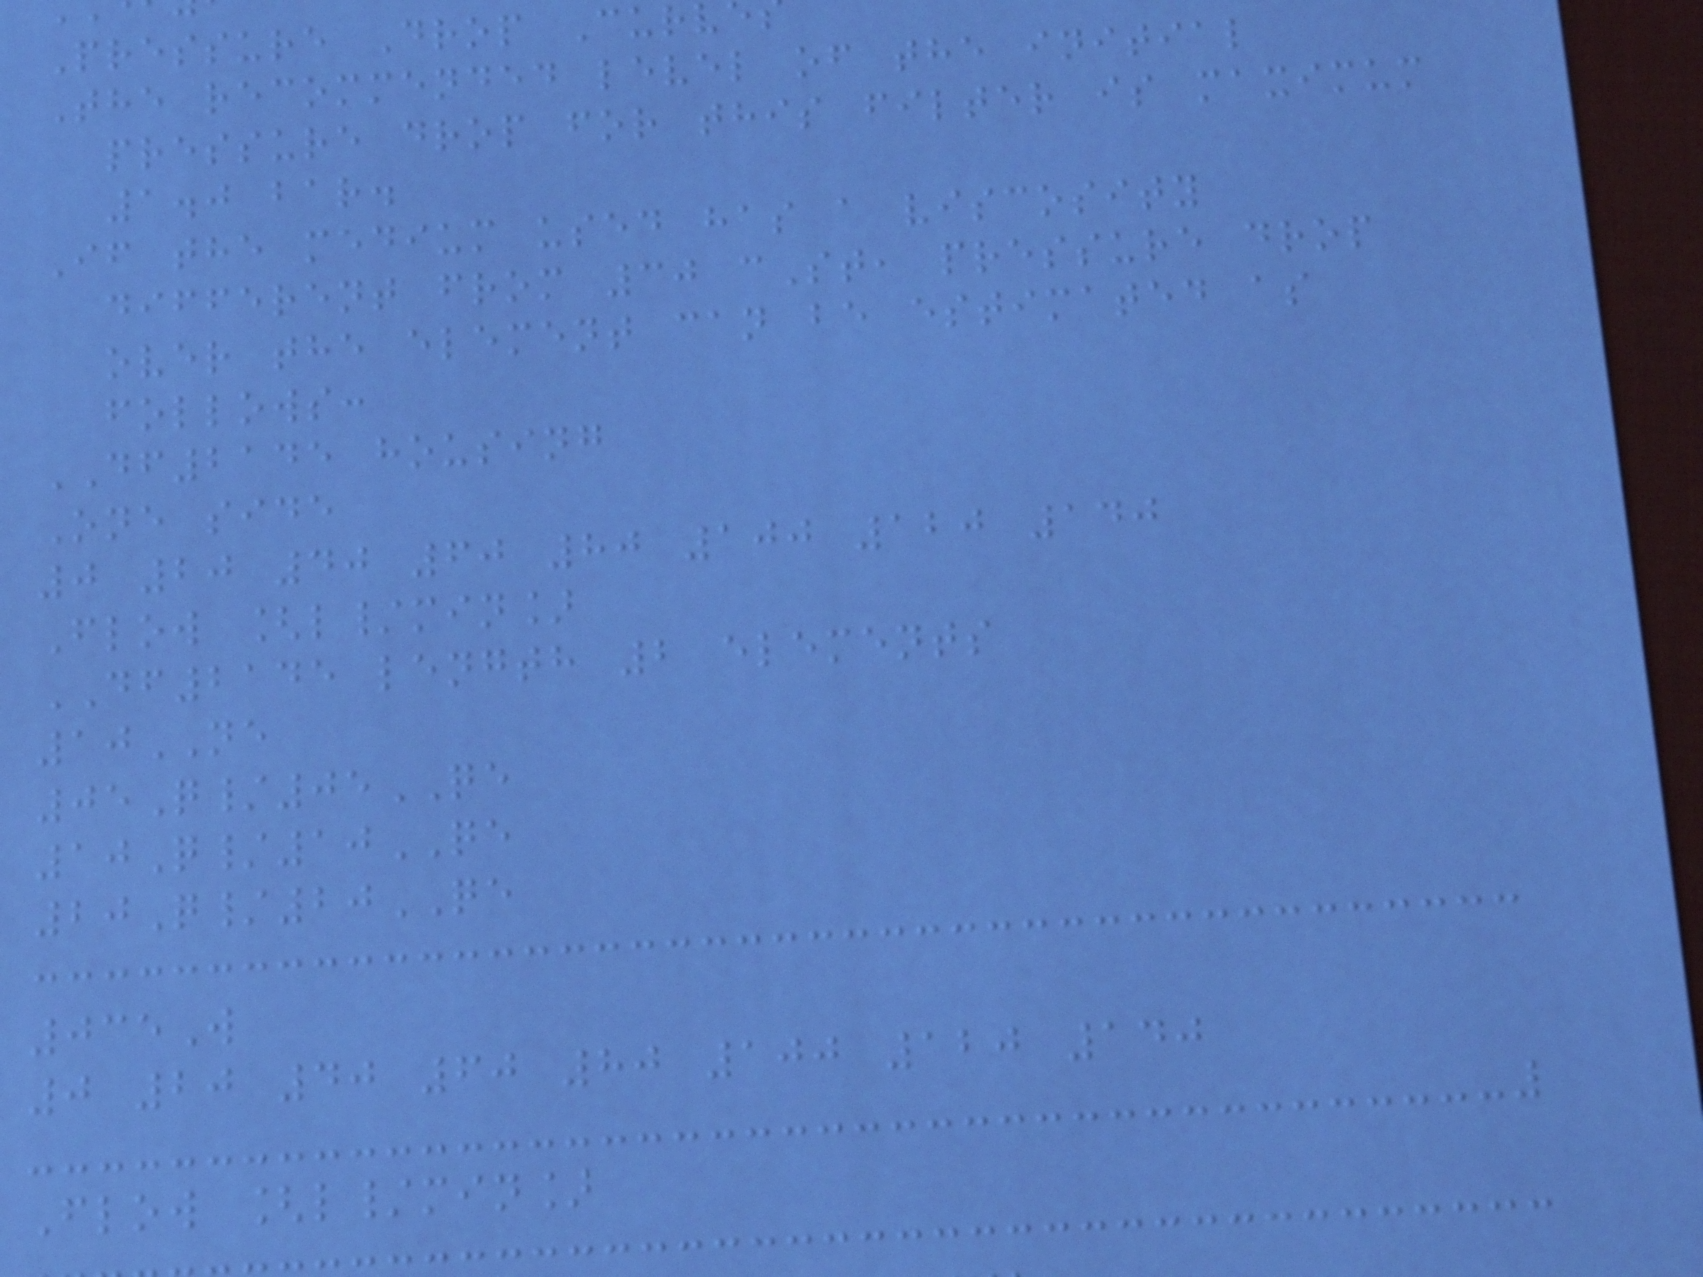Pressure Drop Curv
The recommended level of the initial
pressure drop for this filter is maximum
1.0 bar.
If the medium used has a viscosity
different from 30 cSt, pressure drop
over the element can be estimated as
follows:
DF2145 housing
One side
0 20 40 60 80 100 120 140
Flow [l/min]
DF2145 length 2 elements
10NE
05Q/05QE
10Q/10QE
20Q/20QE
035W
0 20 40 60 80 100 120 140
Flow [l/min]
